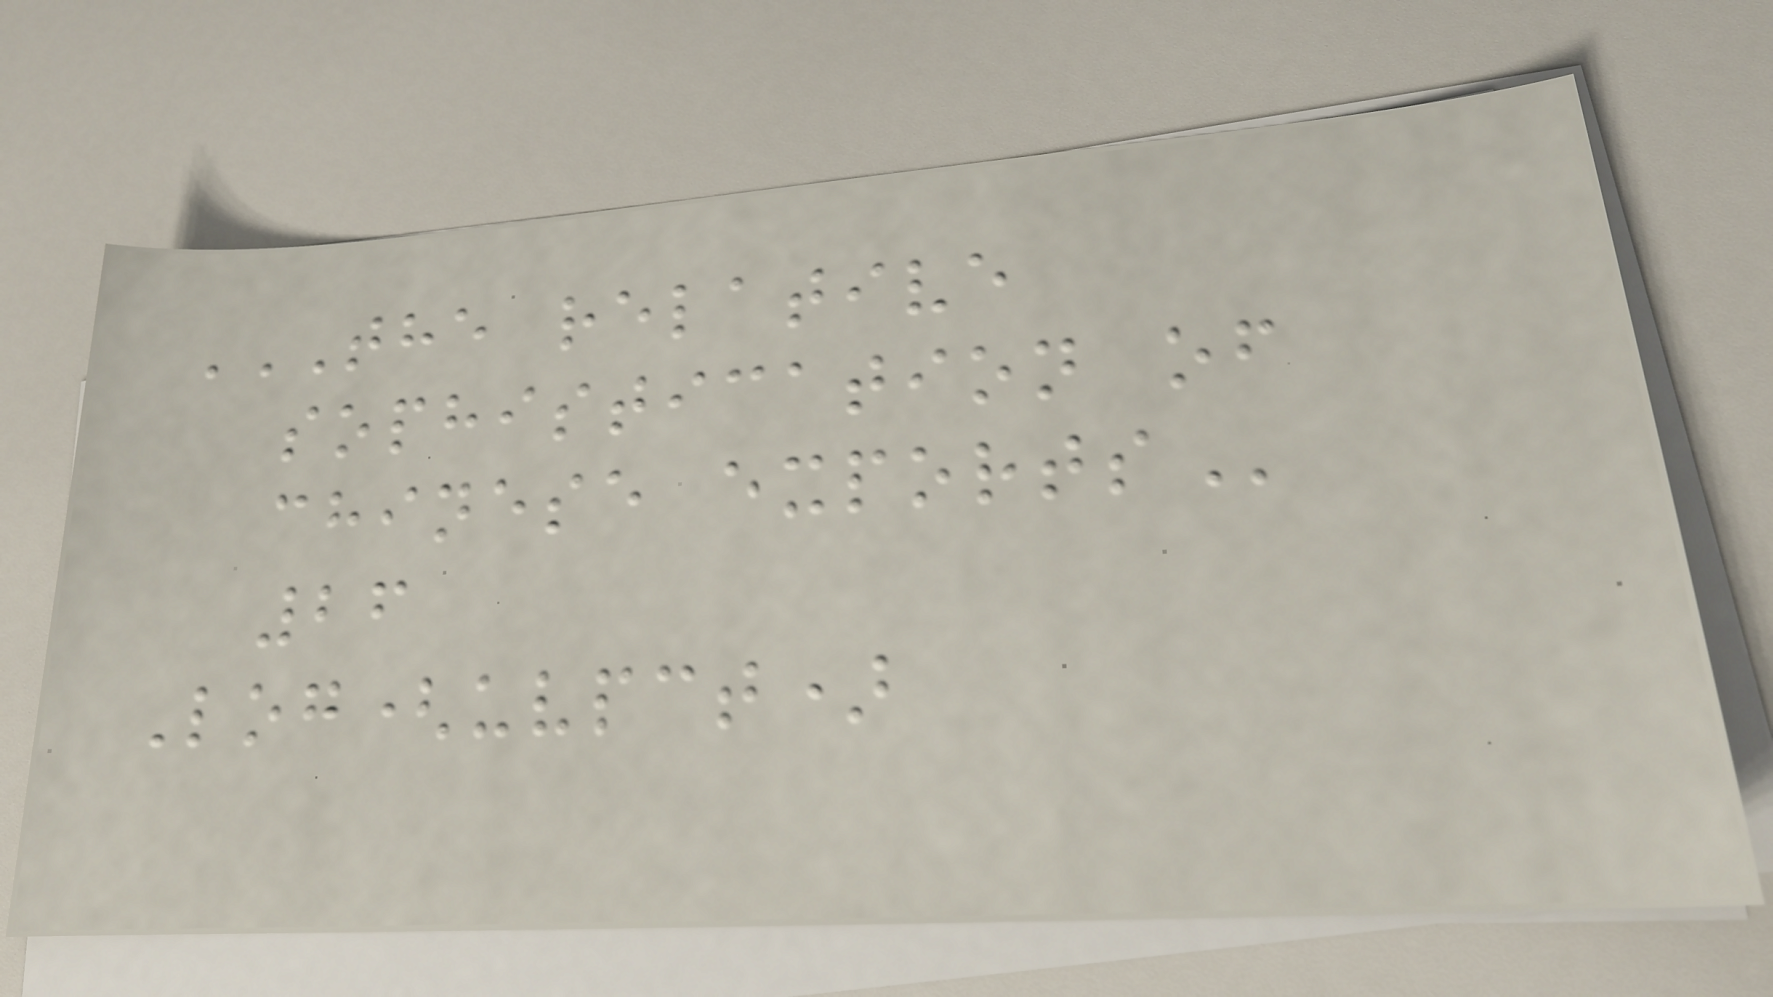THE RELATIVE
SOPHISTICATION OF
CHINESE EXPORTS
26
Log(uvpct)
